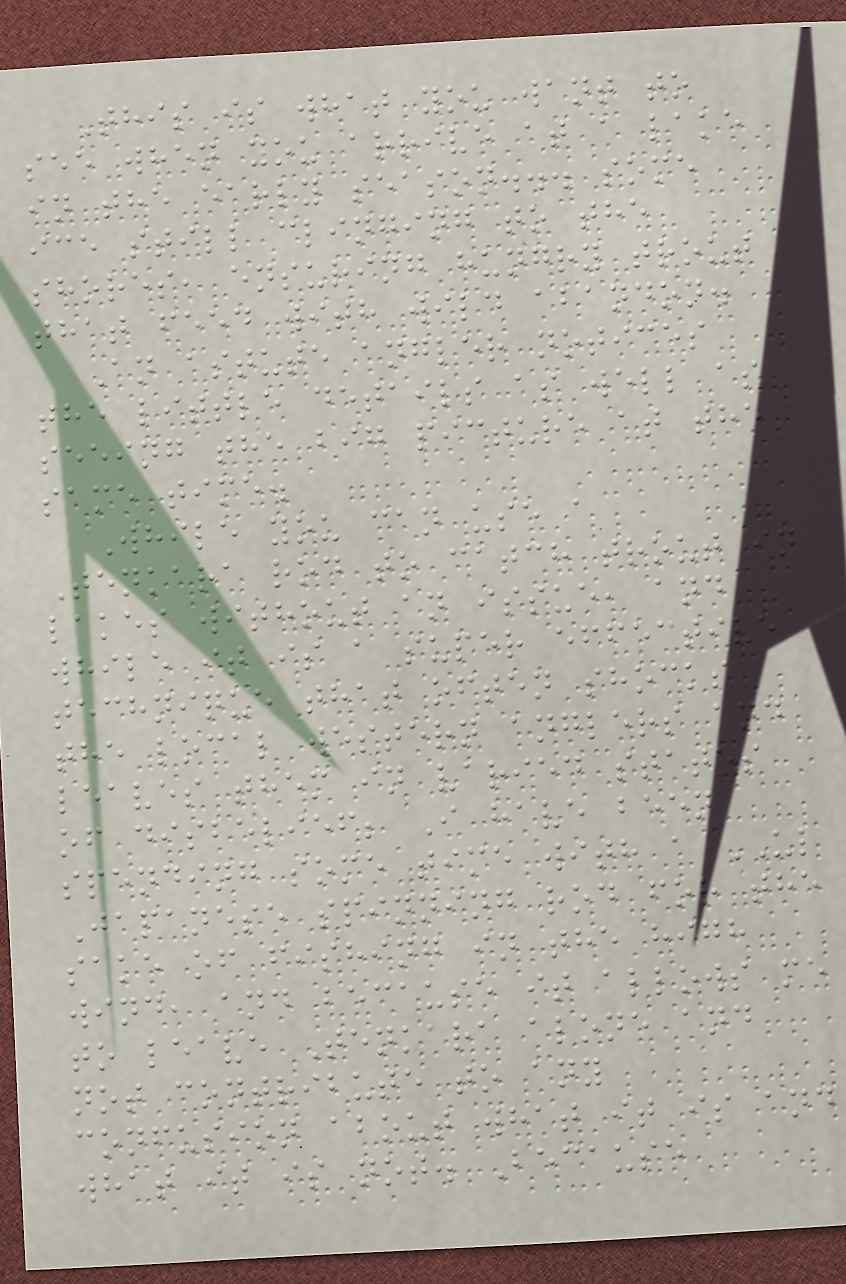This is what you want to
see when you arrive at a lake
in the early season... some
ice still clinging to the
shores, ensuring hungry trout
that feed with wild abandon.
An astute angler notices
the little details as well as
seeing the big picture at the
same time.
While you can use a
Tenkara rod to catch trout in
lakes without an issue, and
while it is a super effective
technique that often shocks
the local western anglers and
leaves them in varied states
of disbelief; I have been
spending some time with a UL
Japanese spinning rod for the
sake of fishing in the high
wind, and because it allows me
to leave Tenkara alone and
not contribute to any
confusion about what it is and
what it is not. Because
